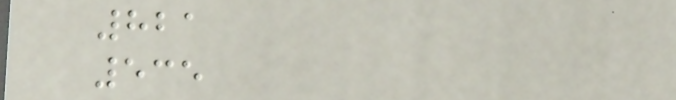821
535
